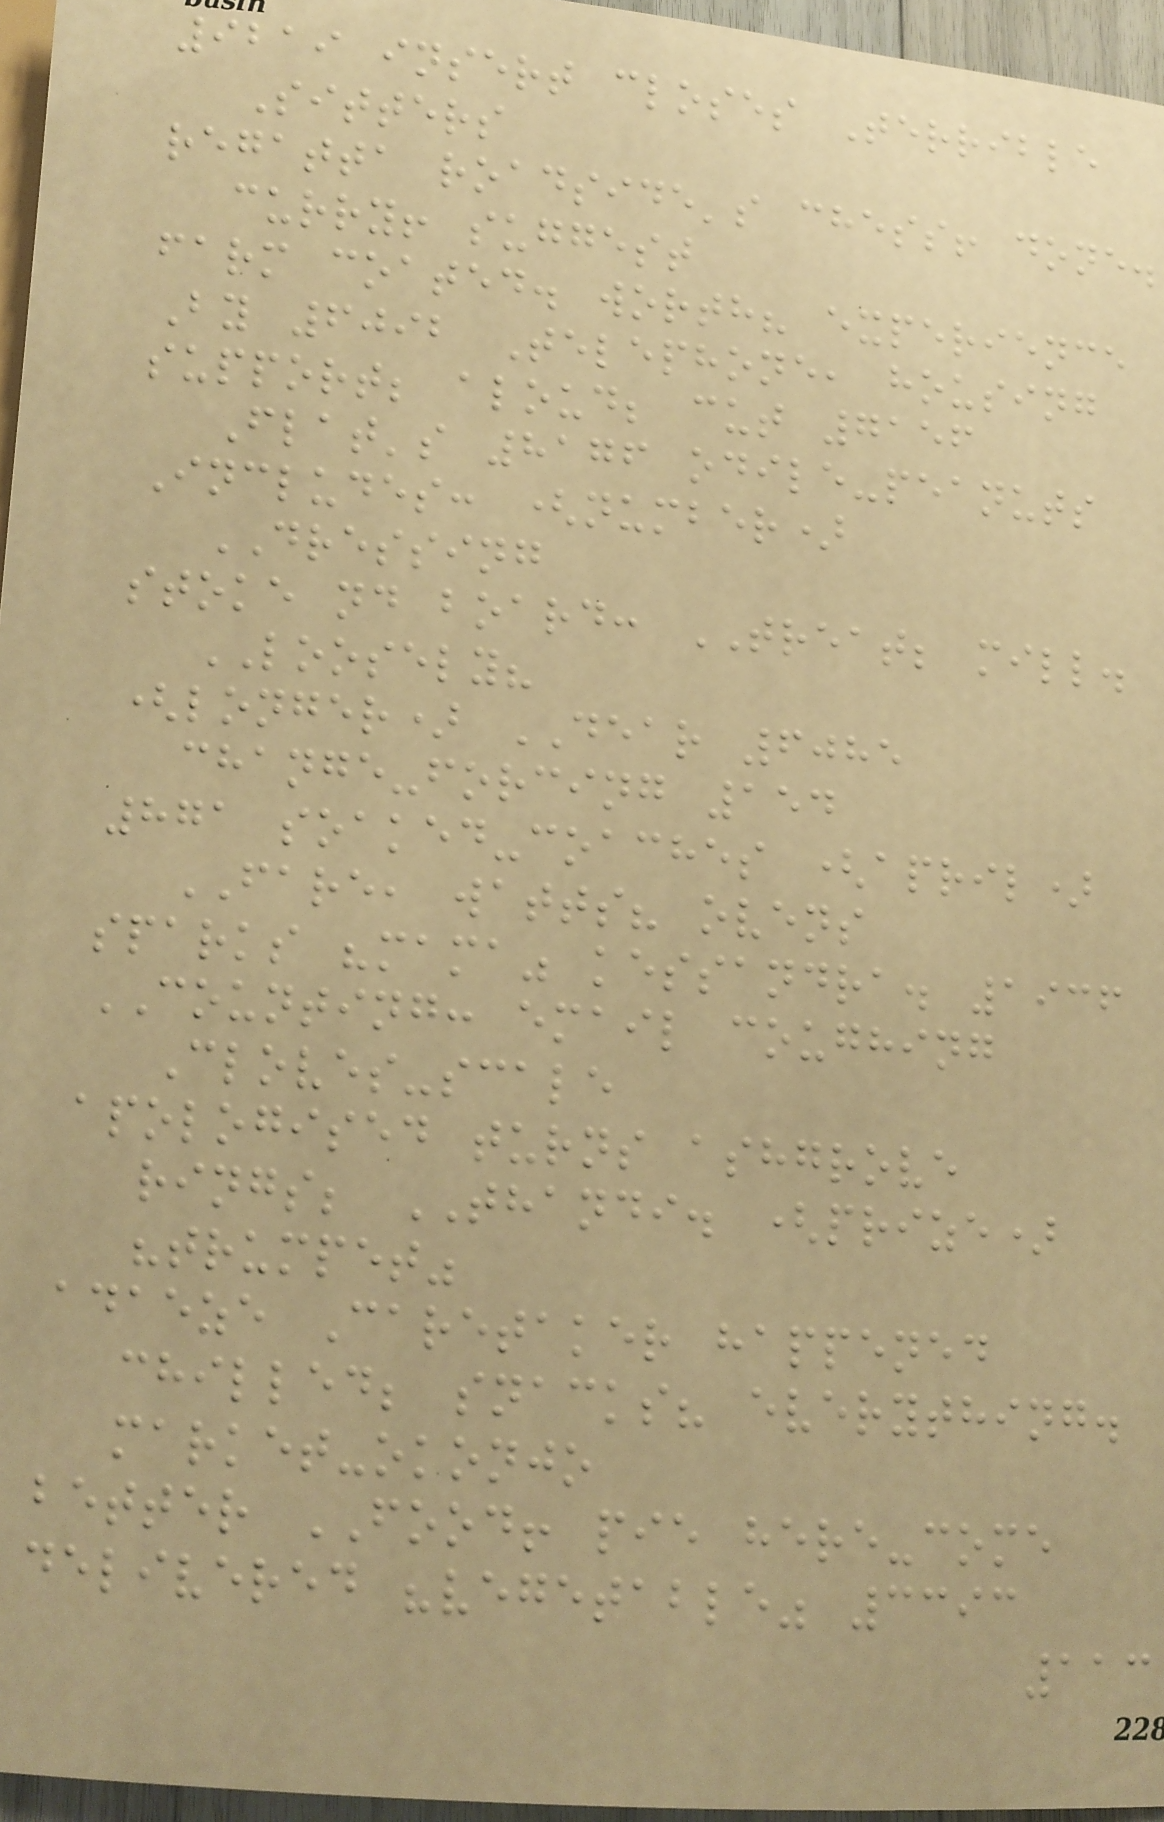9219 insert closes Terrible
Sitters
regatta roadside's chess! done.
curry! suggest
farm coated. worth? experience
By 6092 Telephone, housing
support; aloud; cut 7156
Flat's 8176 odile-peanuts
Includes: (number)
DRESSING
stoke nd board: TREAT; mill.
LOOSELY?
(longer) DEAR 6085
change-forcing 154
871 soaked-coaches (april)
FARE, watts? ovens
sparks "mama" kessandra. 1936
COUNTING: email coughing
Cloves-scale
apologised turns ashgrove
rings; THANDI. (prize)
"trumpet"
adaeze Caretaker happened
chilled; snacks? everything.
market-okonjo
better FOOD! pie here-come
delivered "vegetable" 3393
113
